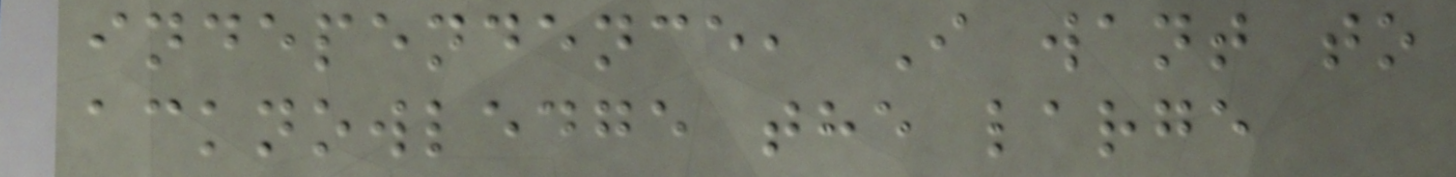independence, I want to
acknowledge the large
